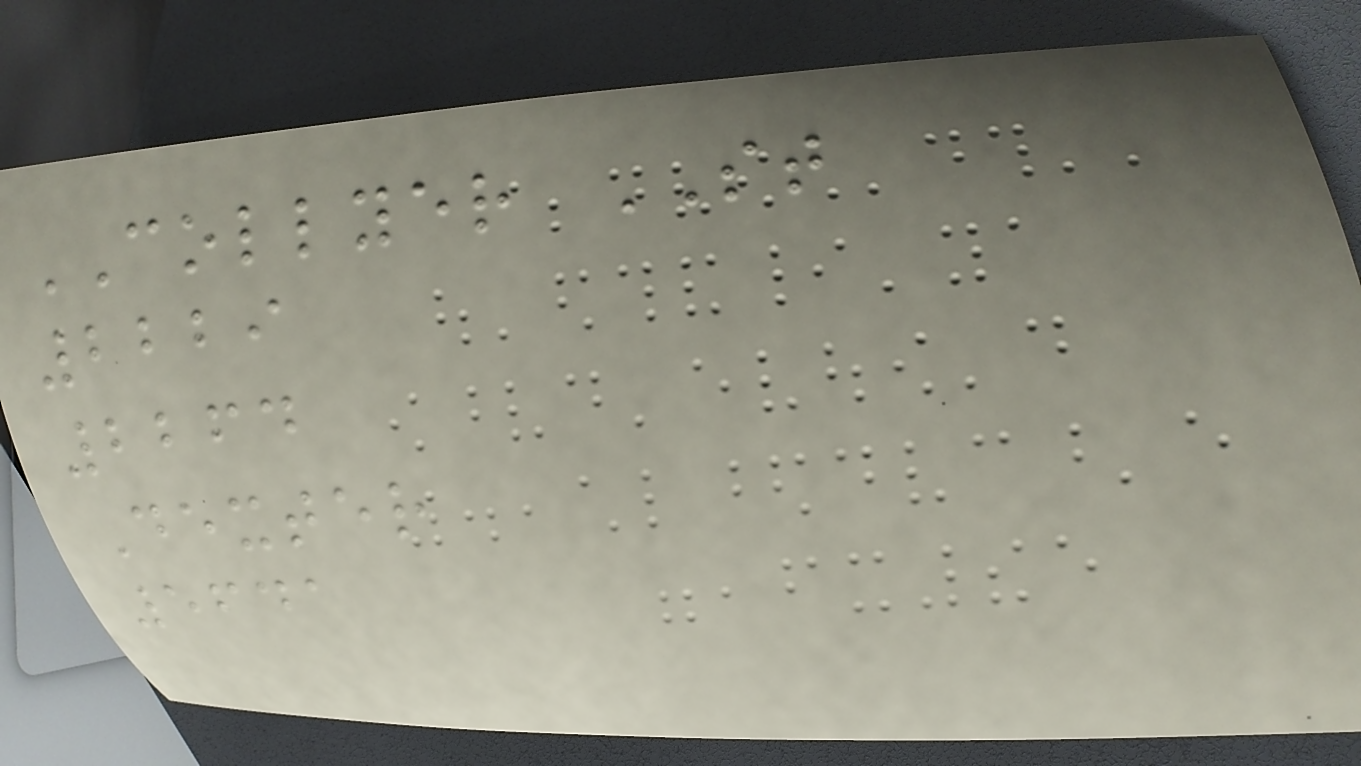COLLYER ST
2229
2264
Dexter
5641
